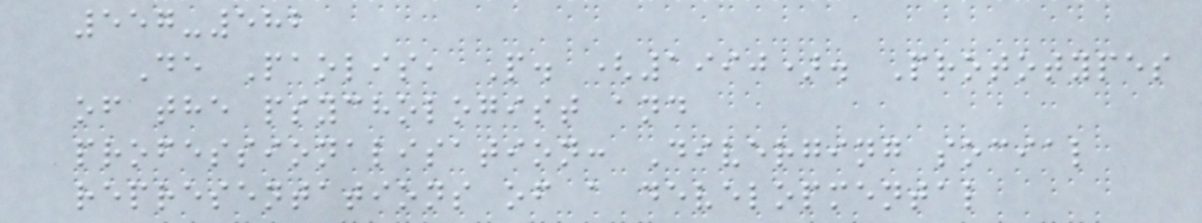557-582
De Paolis, P. (1990). Prototypes
of the psychologist and
professionalisation: Diverging social
representations of a developmental
